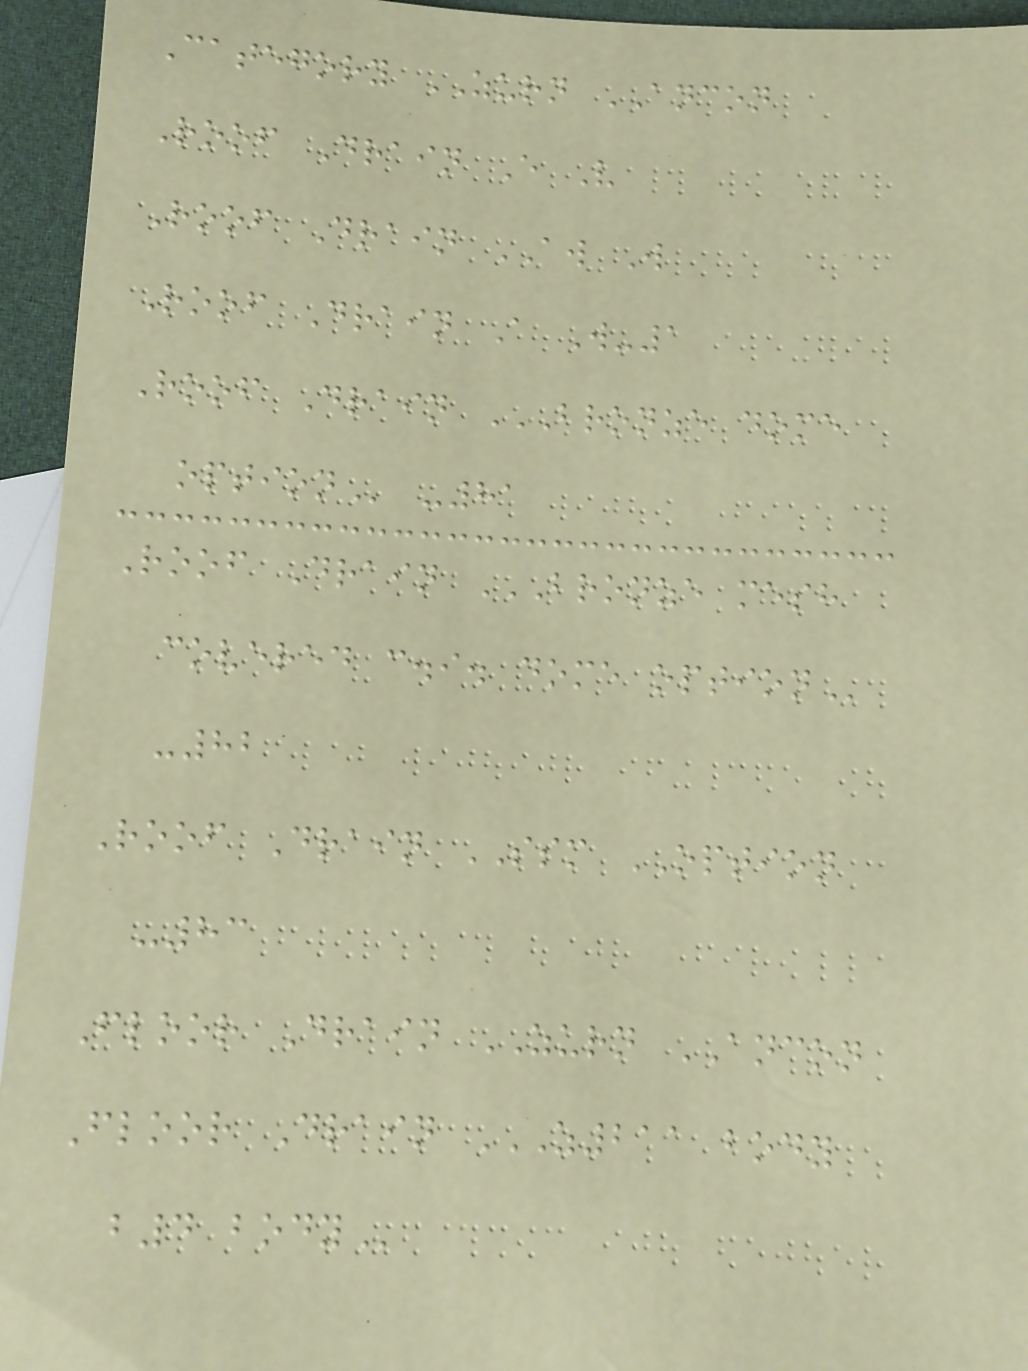Category ZURN ANCON
Roof Drain E V
Roof Drain AW W
Roof Drain A W-1
Roof Drain BRONZE DOME
OPTION -81
Roof Drain BRONZE MESH
COVERED C.I. DOME OPTION
-82
Roof Drain SSM OPTION
-83
Floor Drain ZURN ANCON
Floor Drain Z211 BODY
B4 BODY
